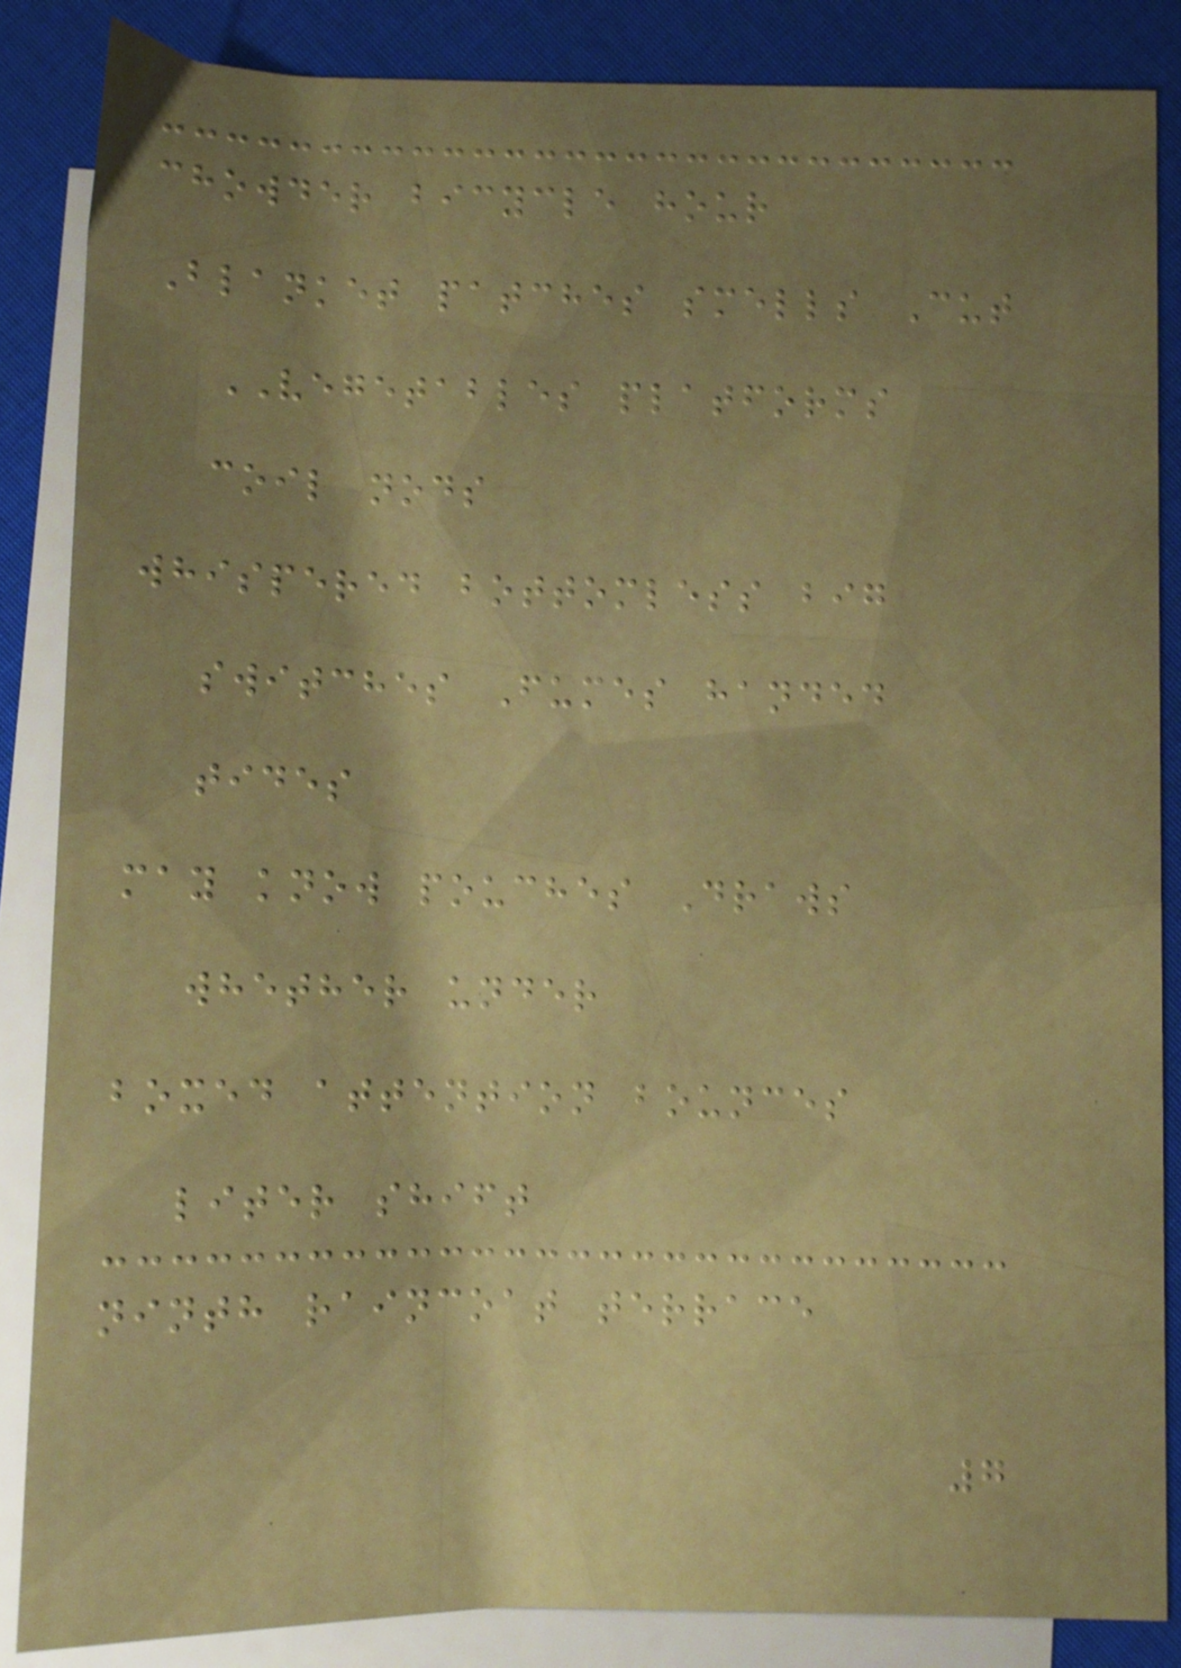chowder bicycle hour
Blanket patches smells Cut
VEGETABLES platforms
coil nods
whispered bottomless big
switches Fumes handed
tides
may know pouches Draws
whether under
boxed attention bounces
liter shift
ninth raincoat terrace
7
